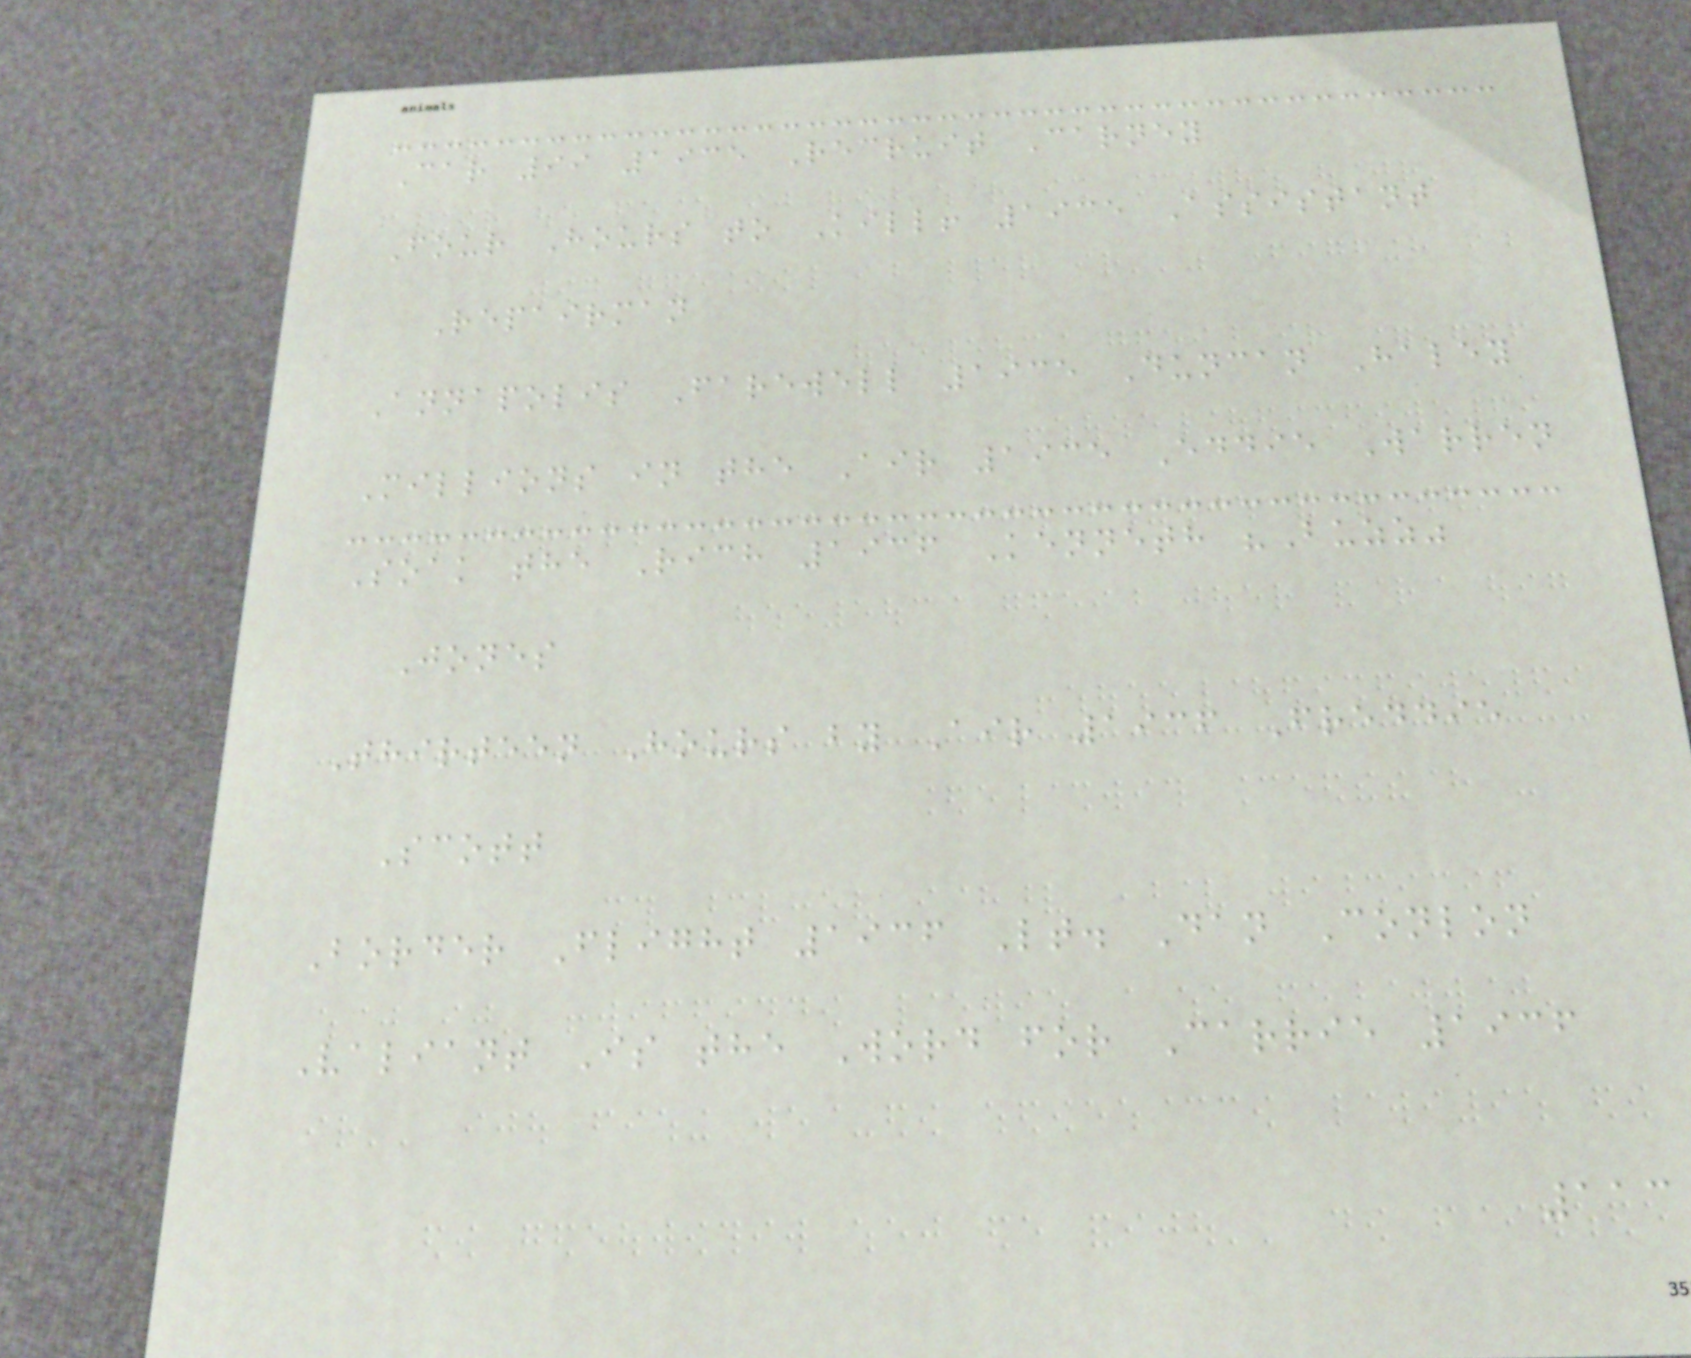Car 99 1935 Recruit Carney
Four Hours to Kill! 1935 Assistant
Repairman
Annapolis Farewell 1935 Duncan Haley
Millions in the Air 1935 Eddie Warren
Soak the Rich 1936 Kenneth "Buzz"
Jones
Thirteen Hours by Air 1936 Freddie
Scott
Border Flight 1936 Lt. Dan Conlon
Valiant Is the Word for Carrie 1936
113
